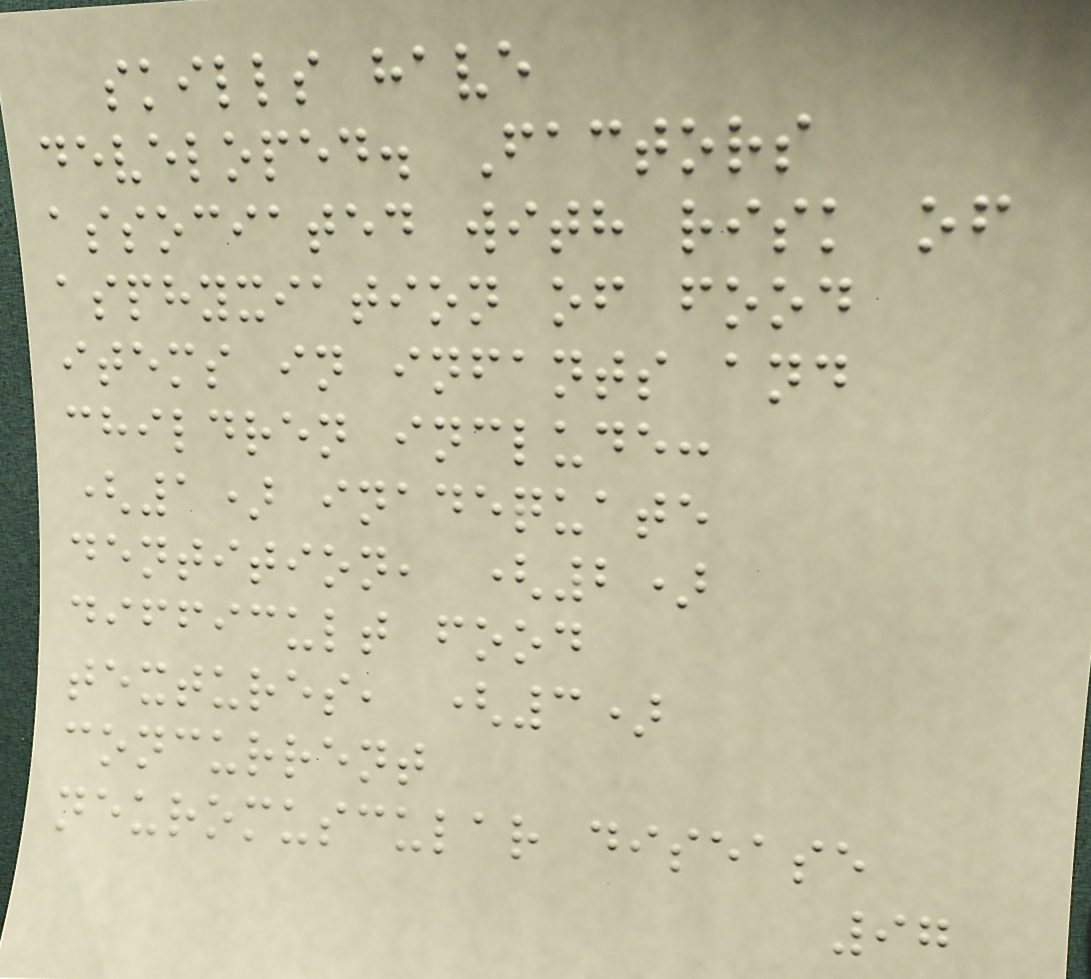skills have
developed. Factors
associated with risk of
asphyxiation of food
items in infants and
children include:
(1) inadequate
dentition, (2)
difficult food
textures, (3)
concurrent
neuromuscular disease
97
